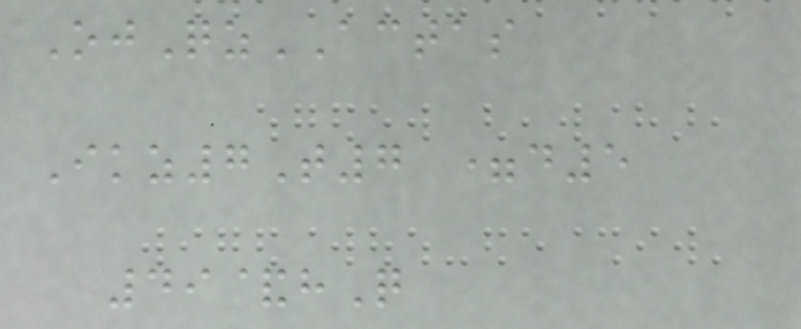OjQzACTAS
Ikz7T7 =d5
49&hQ
